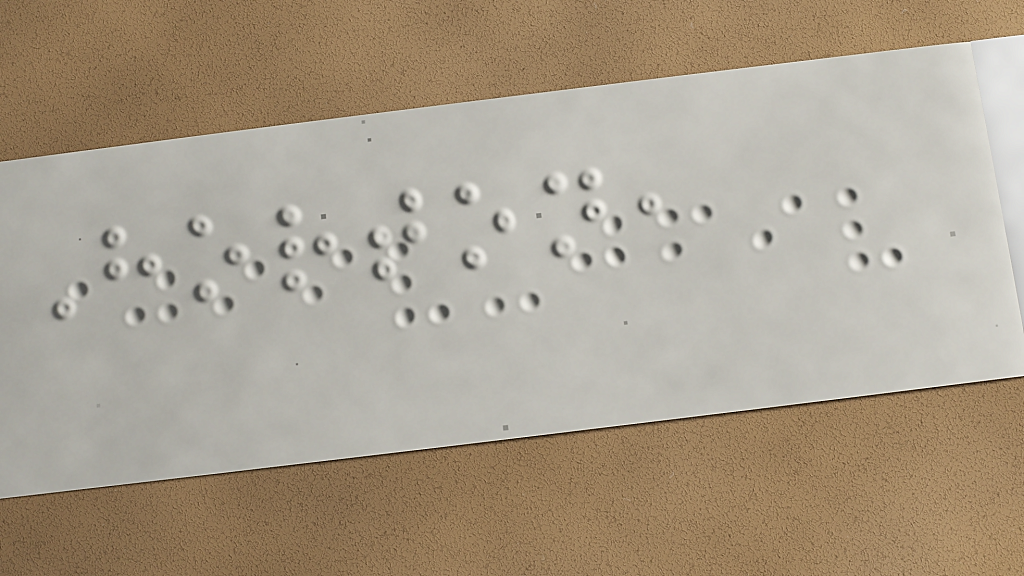Horton,
